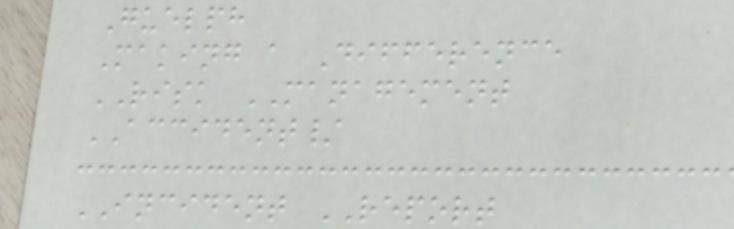Guelph
Making a Difference
RISK MANAGEMENT
ACCIDENT/
INCIDENT REPORT
